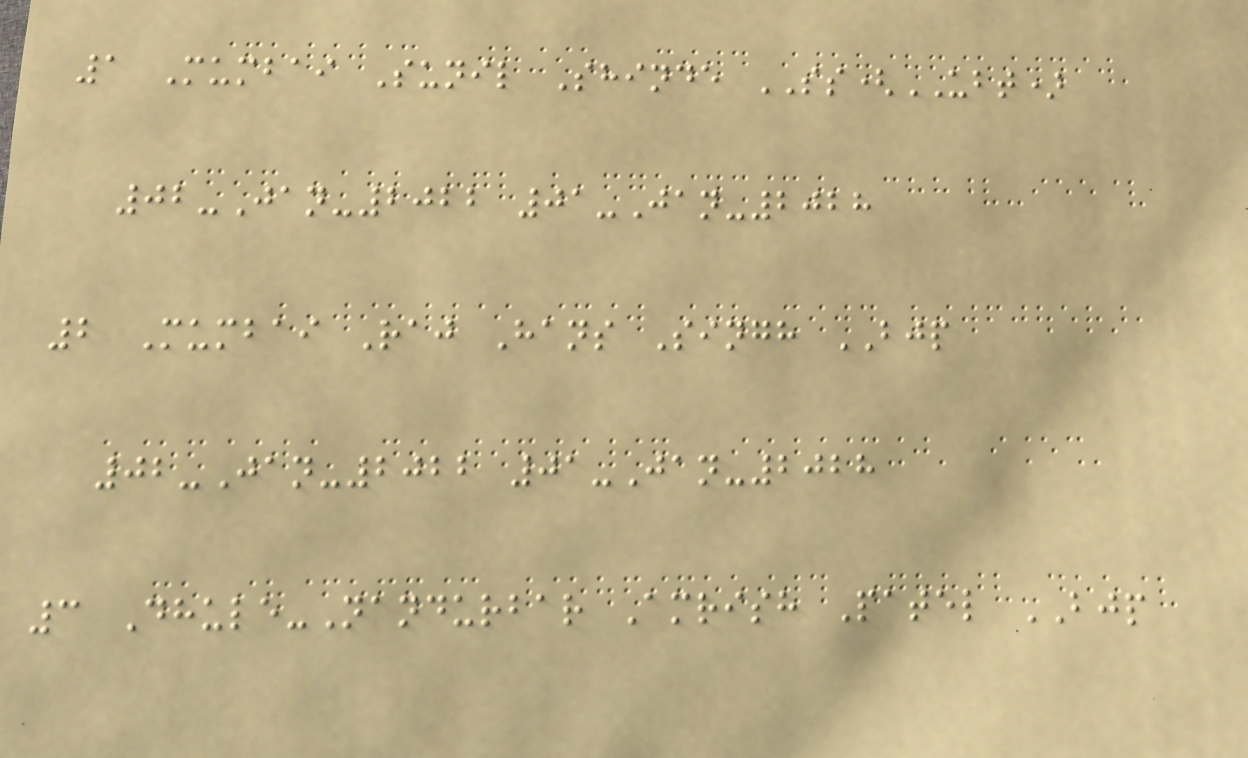1 Mumbai Sunil Shinde SS(UBT)
02-Jan-2022 01-Jan-2028
2 Mumbai Raj Hans Singh BJP
02-Jan-2022 01-Jan-2028
3 Dhule-Nandurbar Amrish Patel BJP
